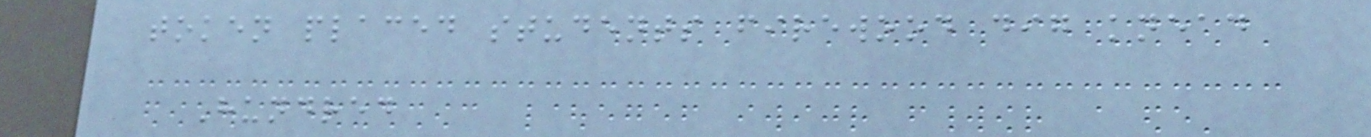token placed students firewood dig knead
Hundred
